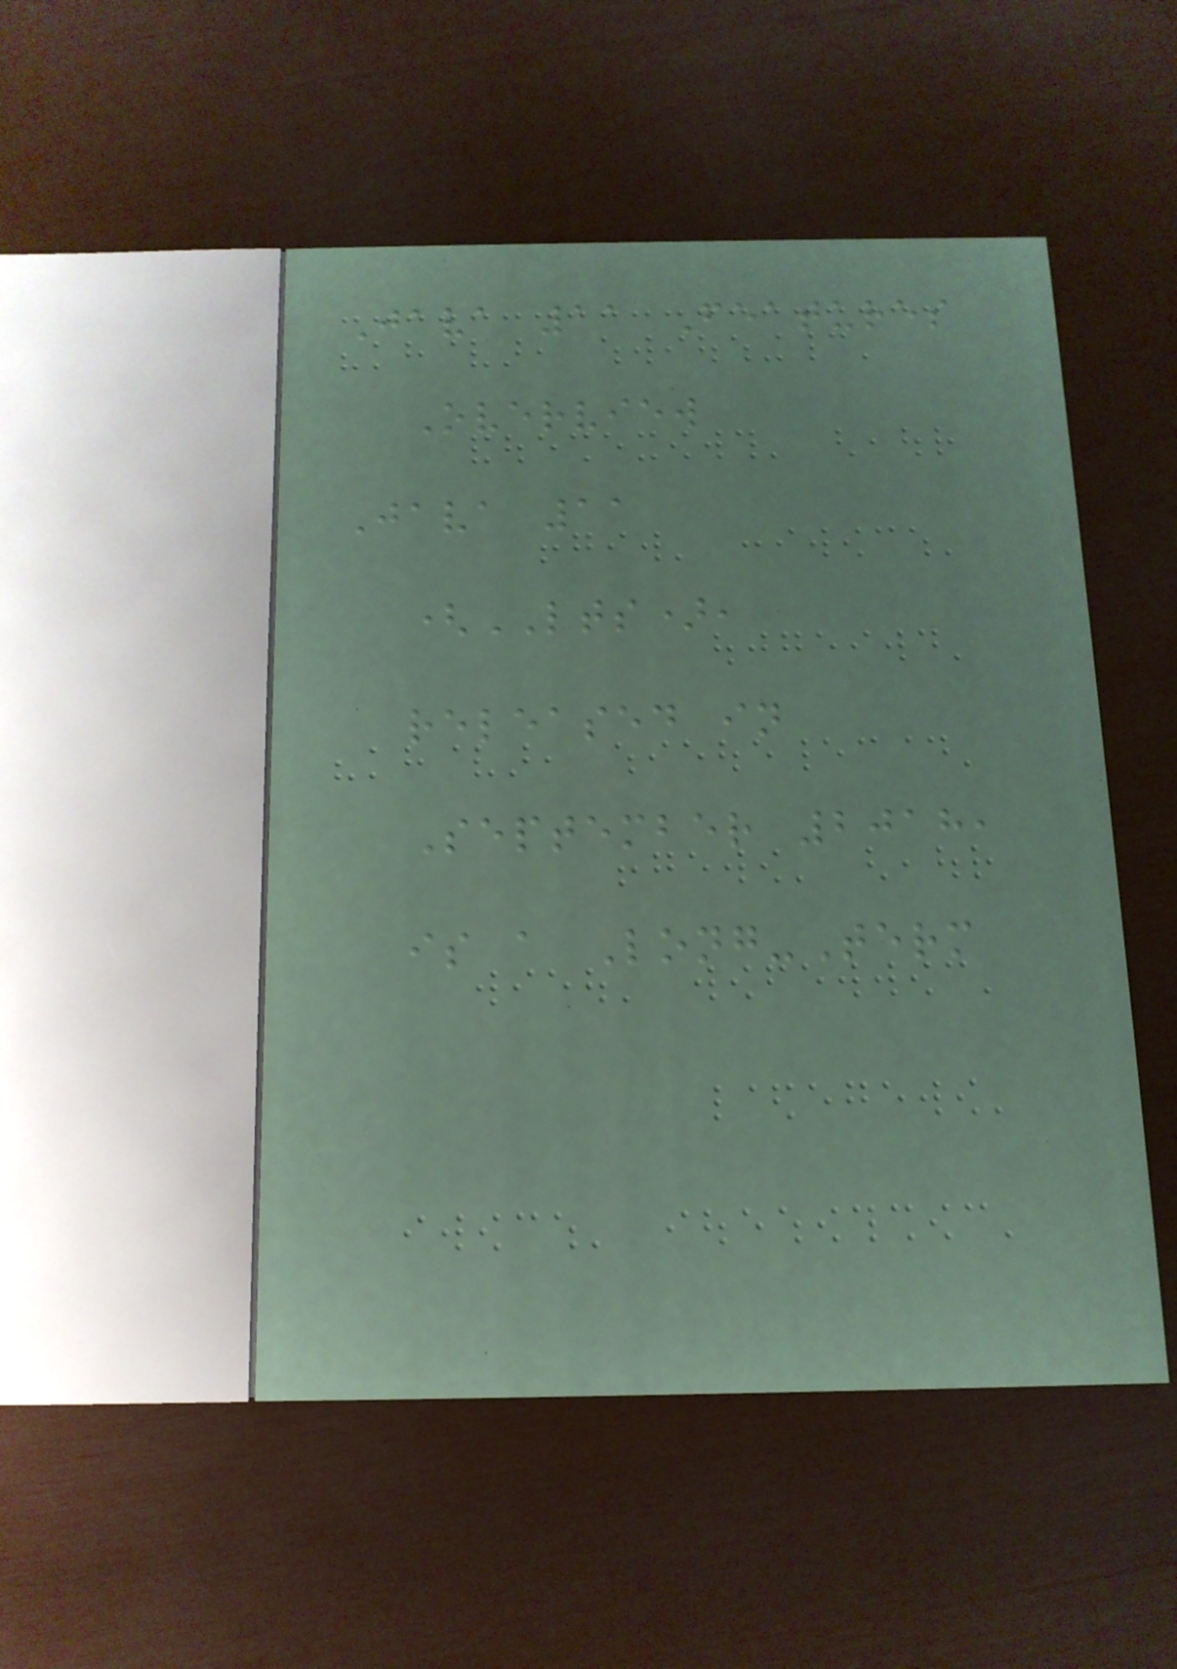Java 11 Features
Overview
Java 11
(LTS),
released in
September 2018,
is a Long-Term
